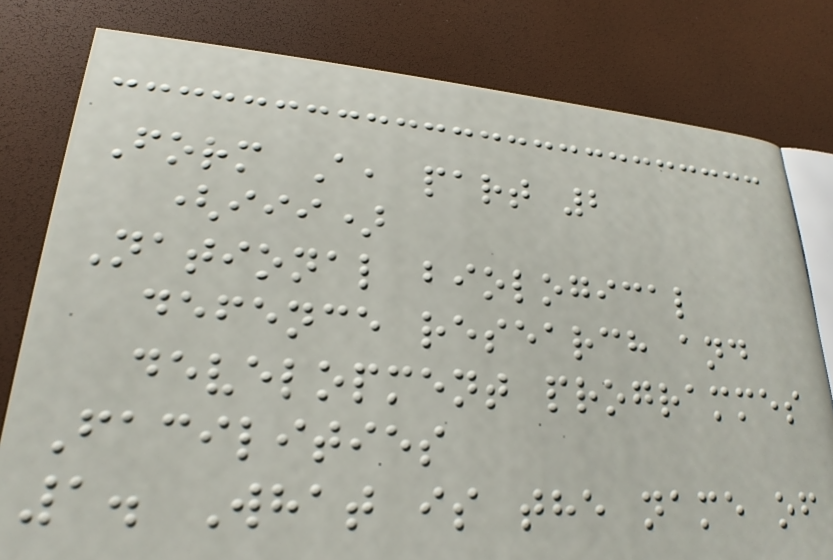Form A, part 2
(iii)
National biological
defence research and
development programmes
Facilities
1. What is the name of
